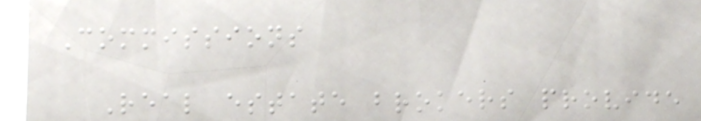Commissions
Real estate brokers provide
